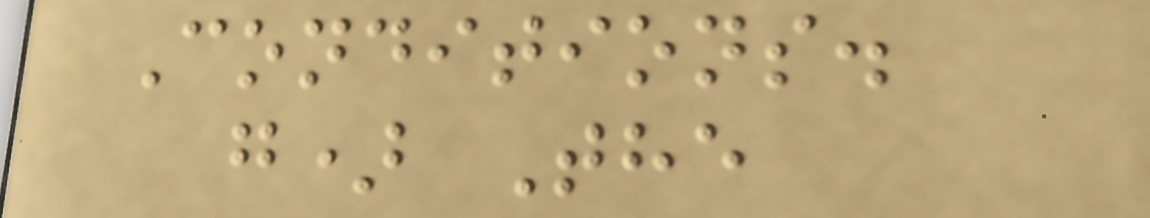Conditions.
g) The
